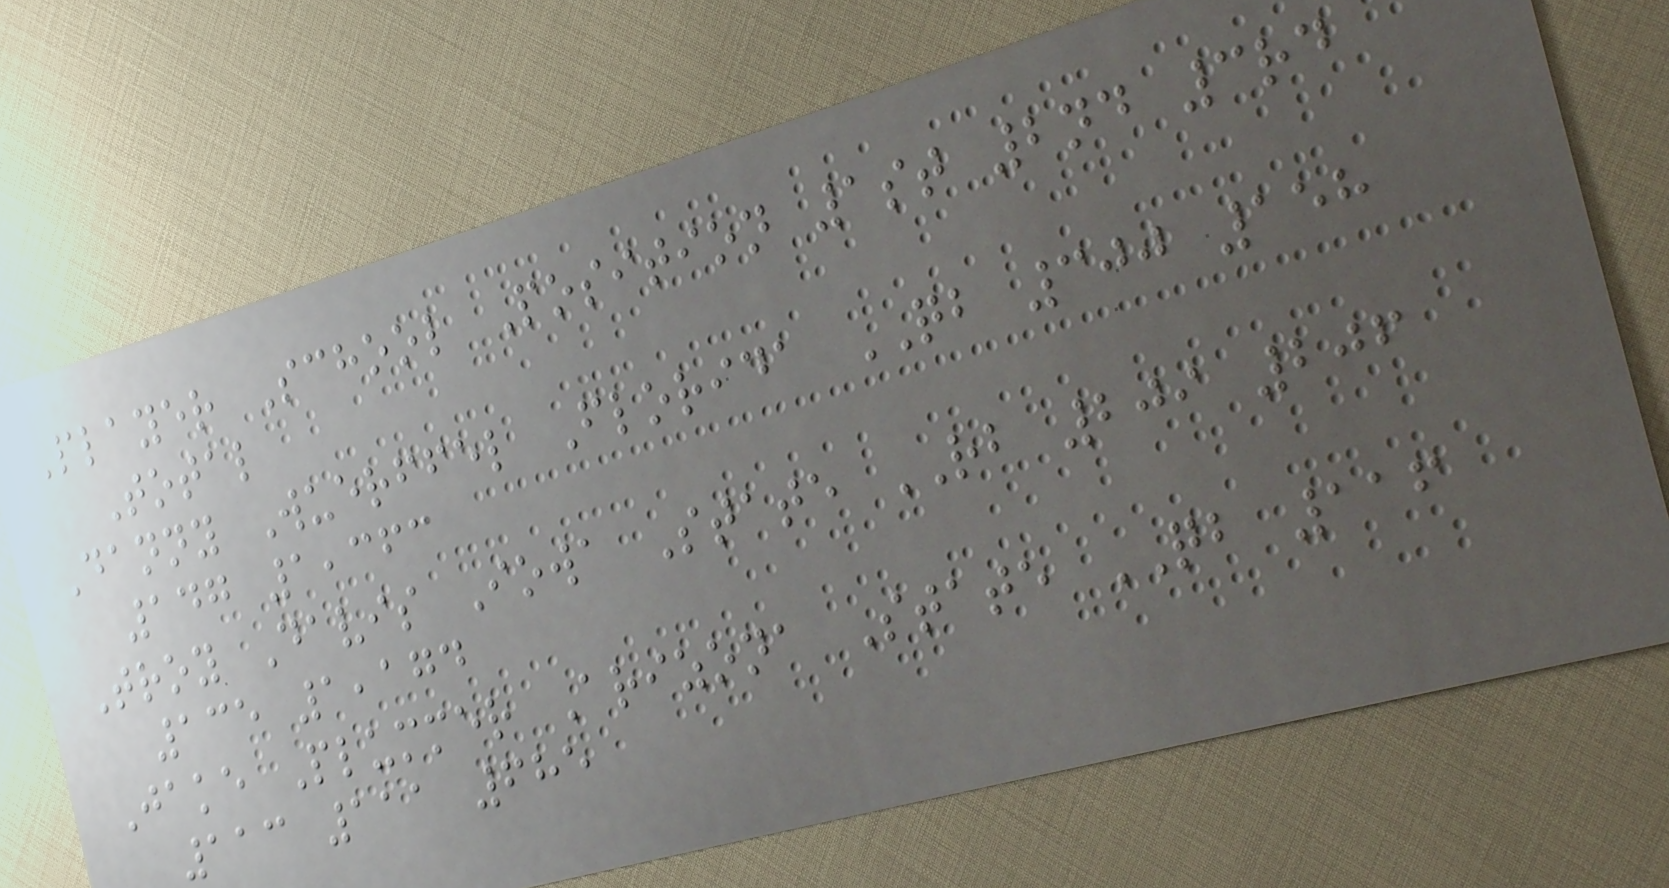Player School Position 1st 2nd 3rd
Total
Danny Wuerffel Florida QB 300 158
147 1,363
Troy Davis Iowa State RB 209 206
135 1,174
Jake Plummer Arizona State QB 116
113 111 685
